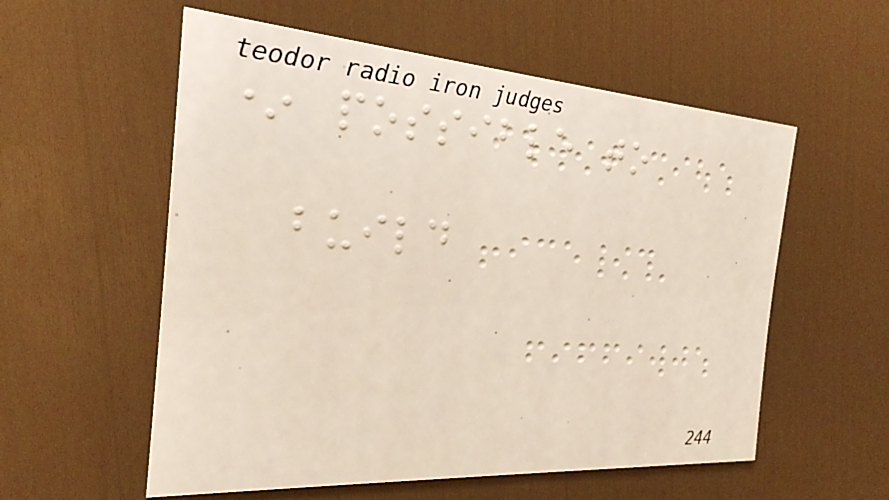* possible to
build
